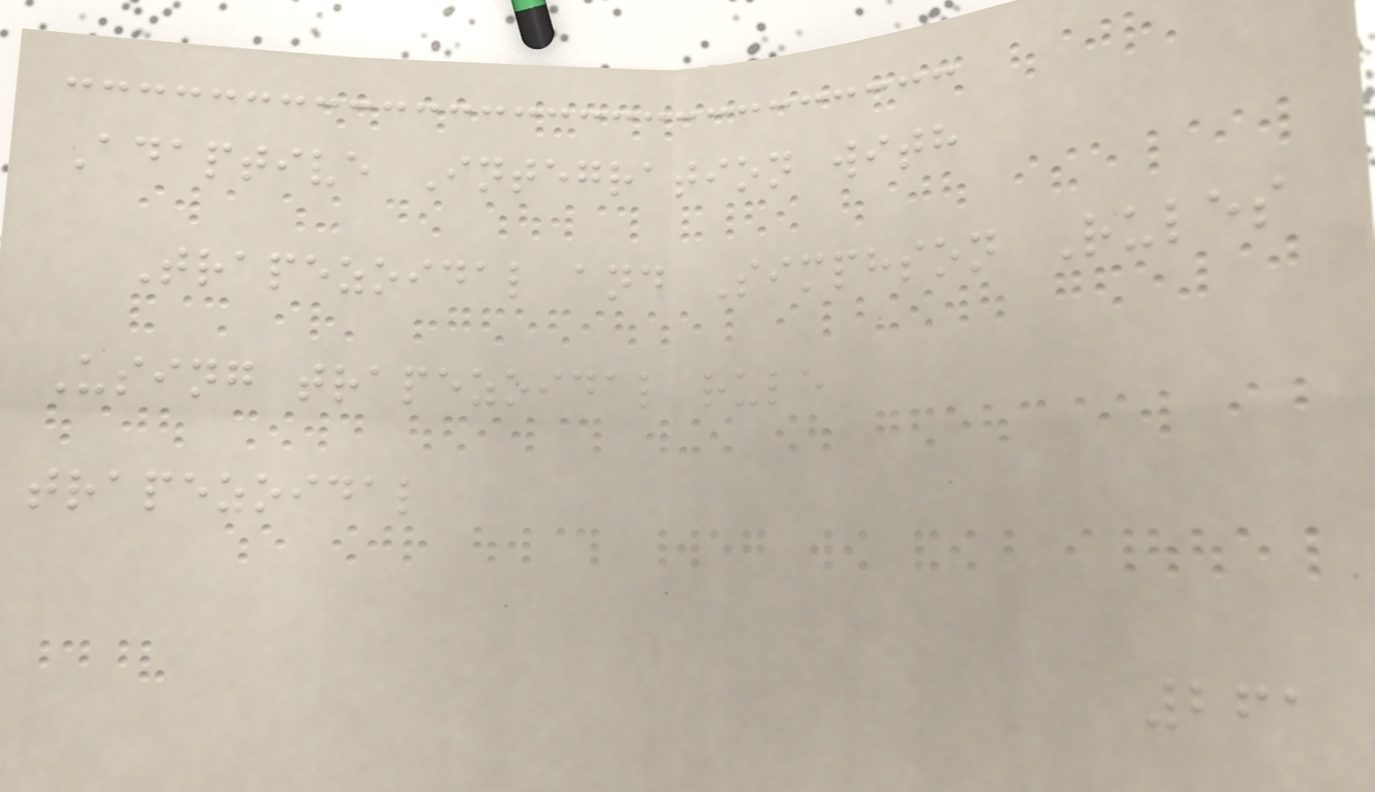Adaptive Integration with
Trapezoidal and Simphson Rules
Using trapezoidal rule
trapezoidal
261
